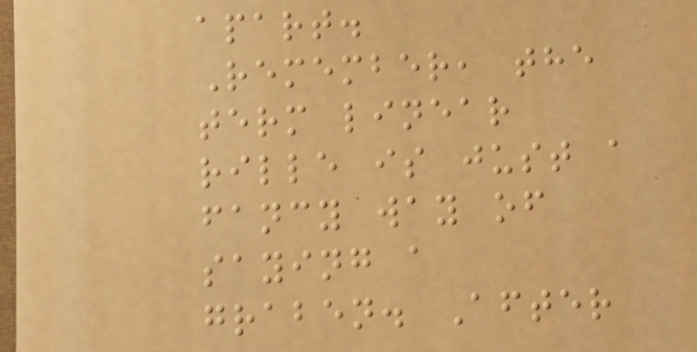apart.
Remember, the
term linear
rille is just a
fancy way of
saying a
graben. After
